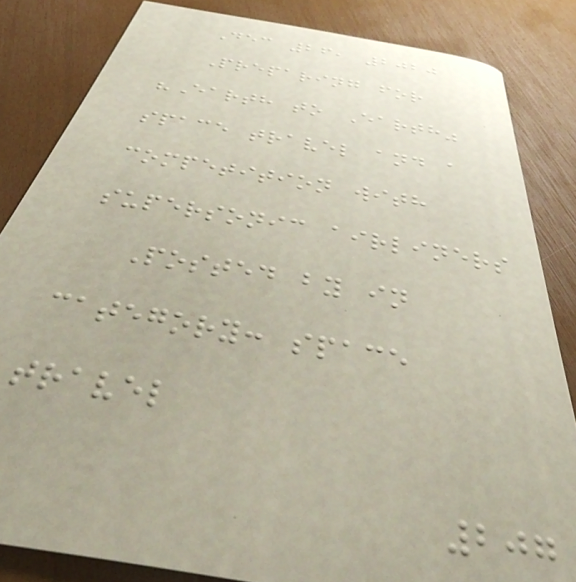Dec 26, 2020
Preparing for
"Earth to Earth"
space travel and a
competition with
supersonic airliners
Posted by in
category: space
travel
207
